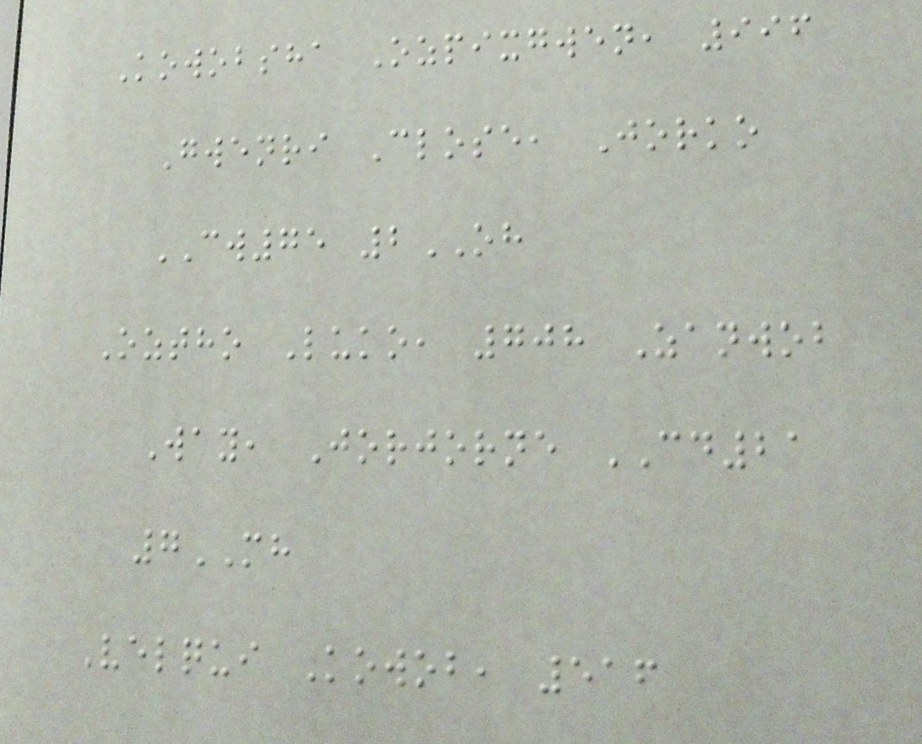Kowobsha Ozpixgwen, 996
Gwenri Close, Jorko
CW75 2OH
Oztho Luko, 708 Zanwob
Way, Jorjorne CD21
7MH
Velqui Kowob, 516
